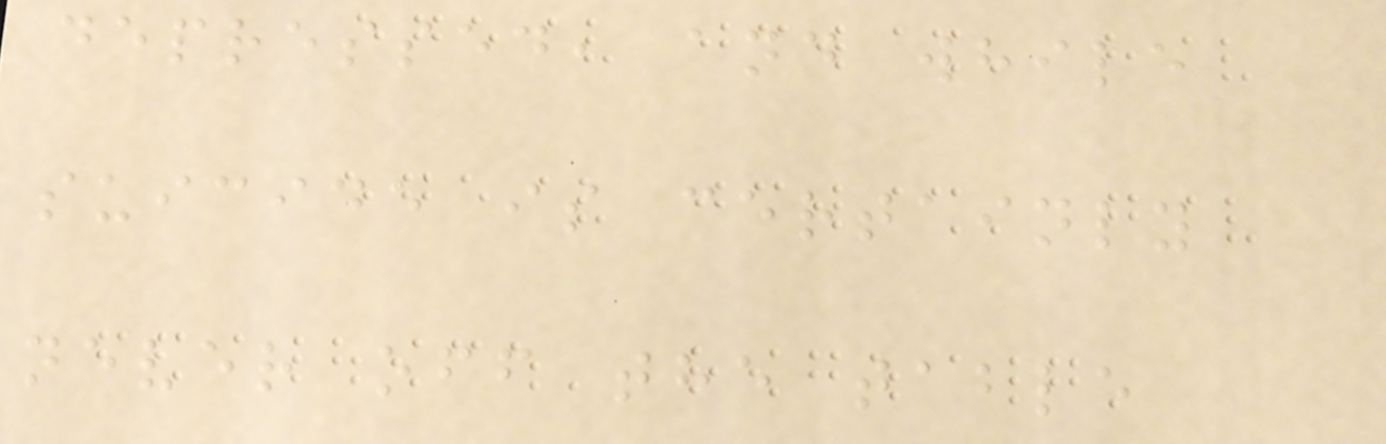depressed, and while
suicide is certainly
never off the table
